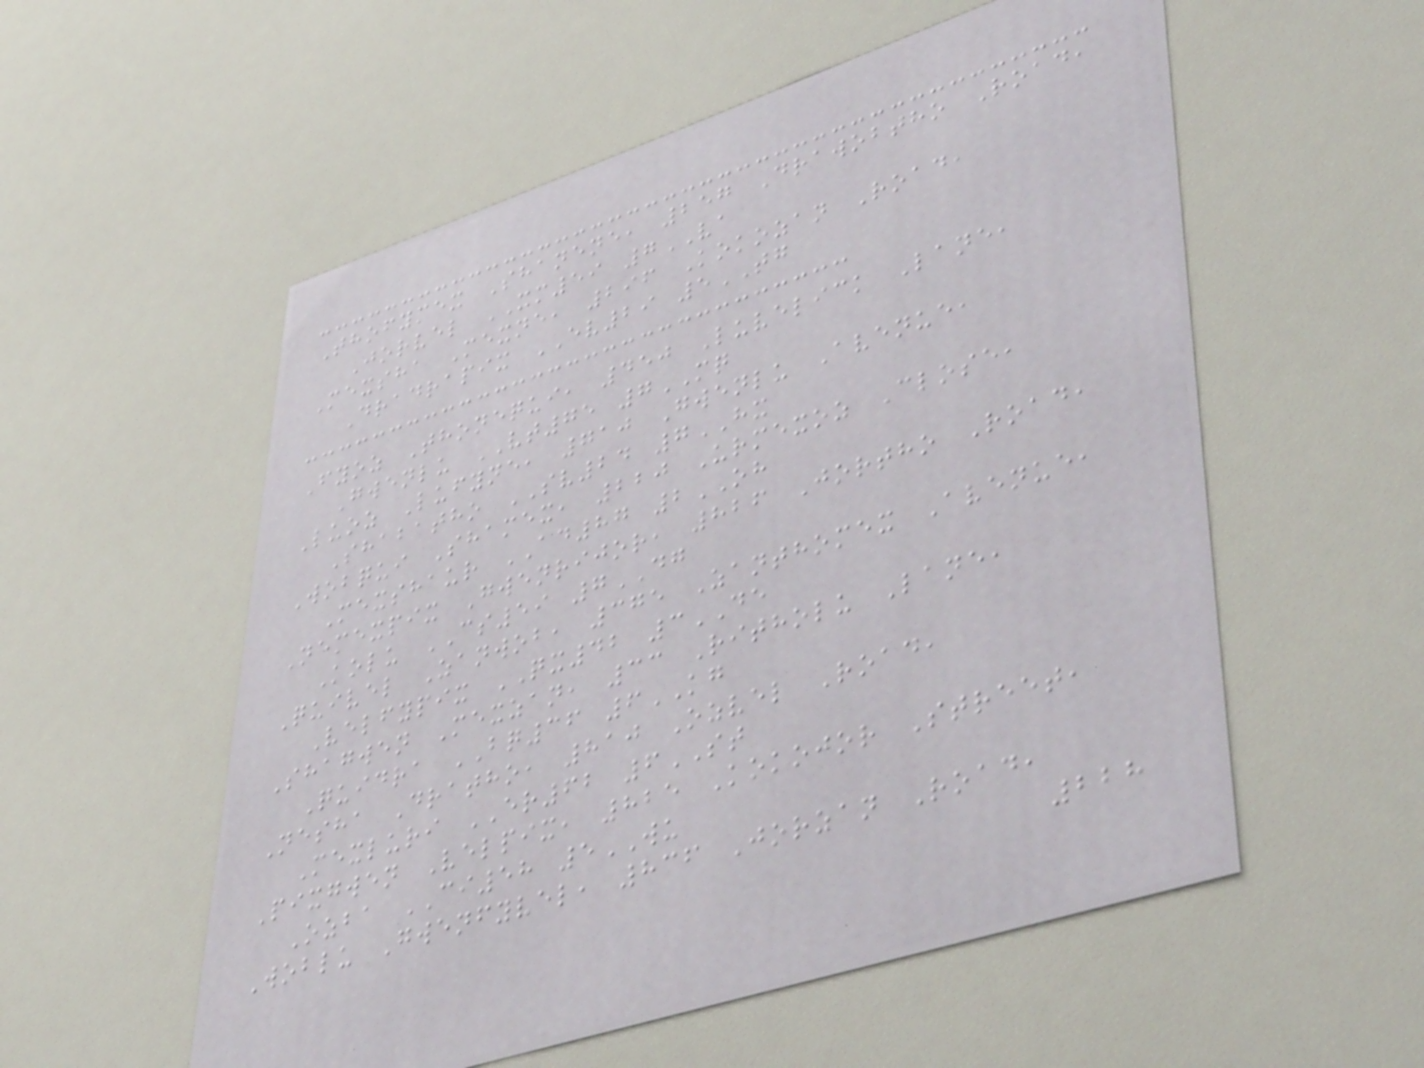Thofymex Shanene, 257 Drawobtho Road,
Jorvel XM59 7VA
Mexsha Mexne, 296 Kokozan Road,
Dradrapix EV29 5TG
Fyoz Thonequi, 450 Luvelick Lane,
Gwenlu VT75 7MQ
Luoz Lufyne, 710 Gwenlu Avenue,
Shabatho SV24 7HX
Wobqui Shamex, 220 Urmexoz Close,
Mexshaur AD87 2OH
Nemexpix Gwenrijor, 826 Jortho Road,
Kolu CS59 7DG
Quivel Zanwob, 375 Zanthomex Avenue,
Velfypix QX42 3DE
Shagwen Mexzan, 33 Ritholu Lane,
Quidra BQ36 6KG
Nesha Dratho, 810 Ozvel Road,
Mexluri ER62 6ST
Pixgwen Velpix, 825 Kokojor Street,
Ozba CI58 5WU
Woblu Gwenfyvel, 836 Jorzan Road,
228
